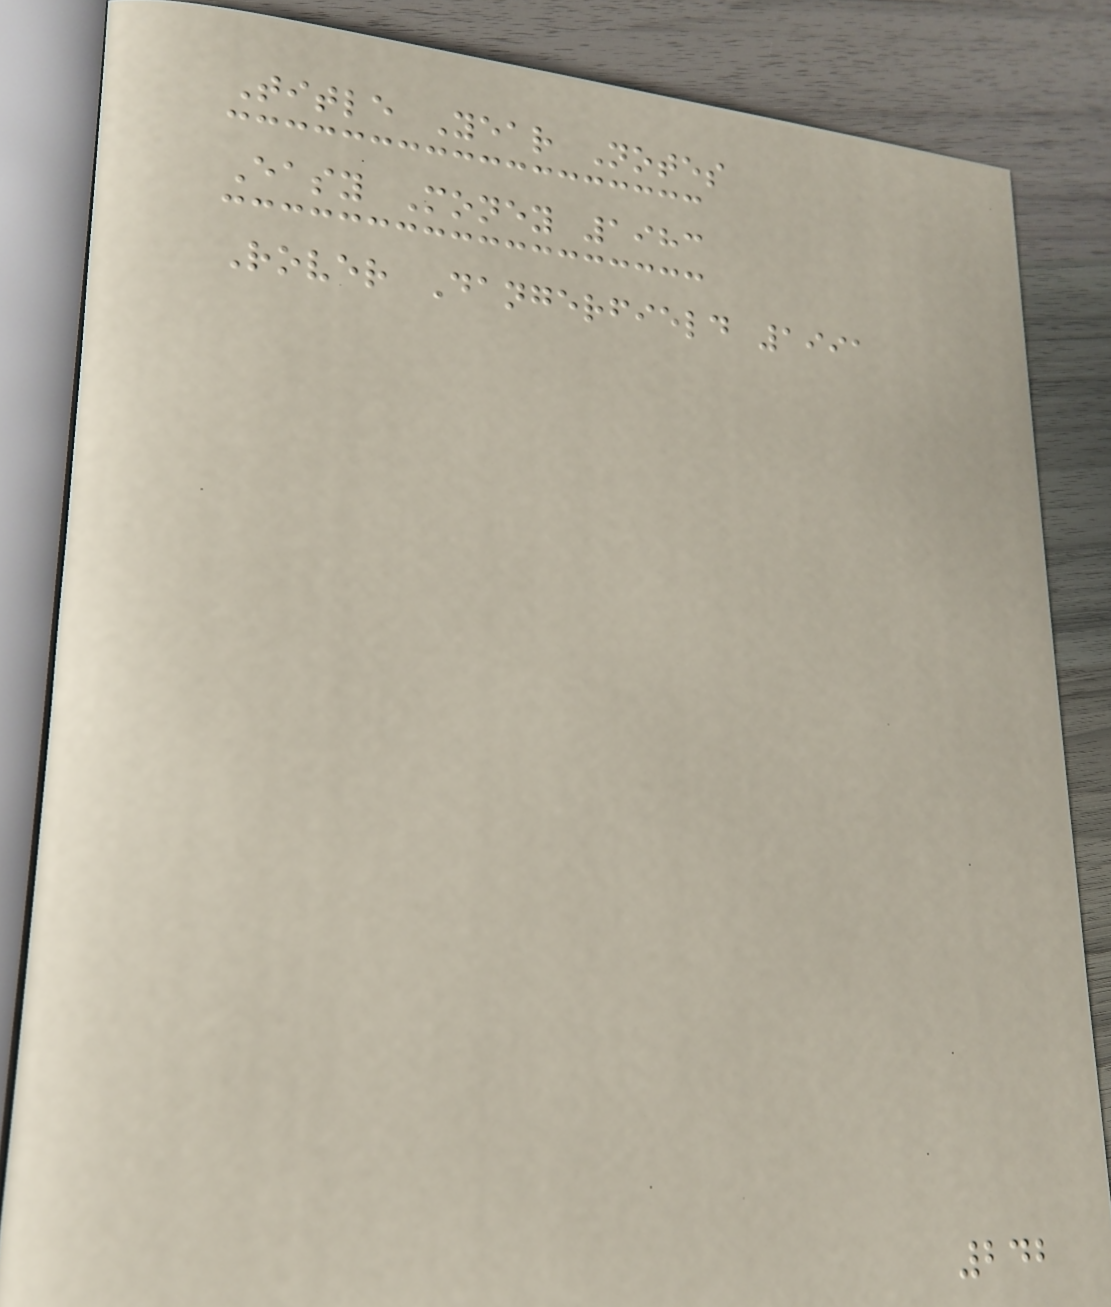Title Year Notes
Easy Money 1983
Rover Dangerfield 1991
242
